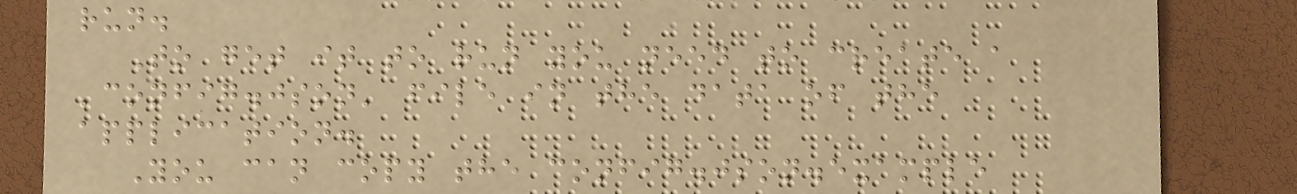run.
To get it to run you need to create a
'config.json' file in the data of the
application.
You can copy the config.json.example
